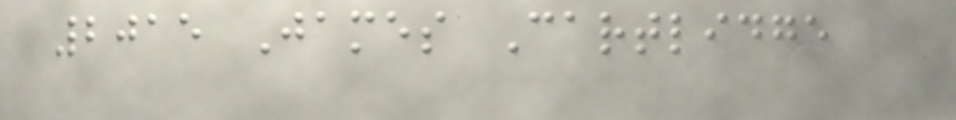2015 James Cartlidge
